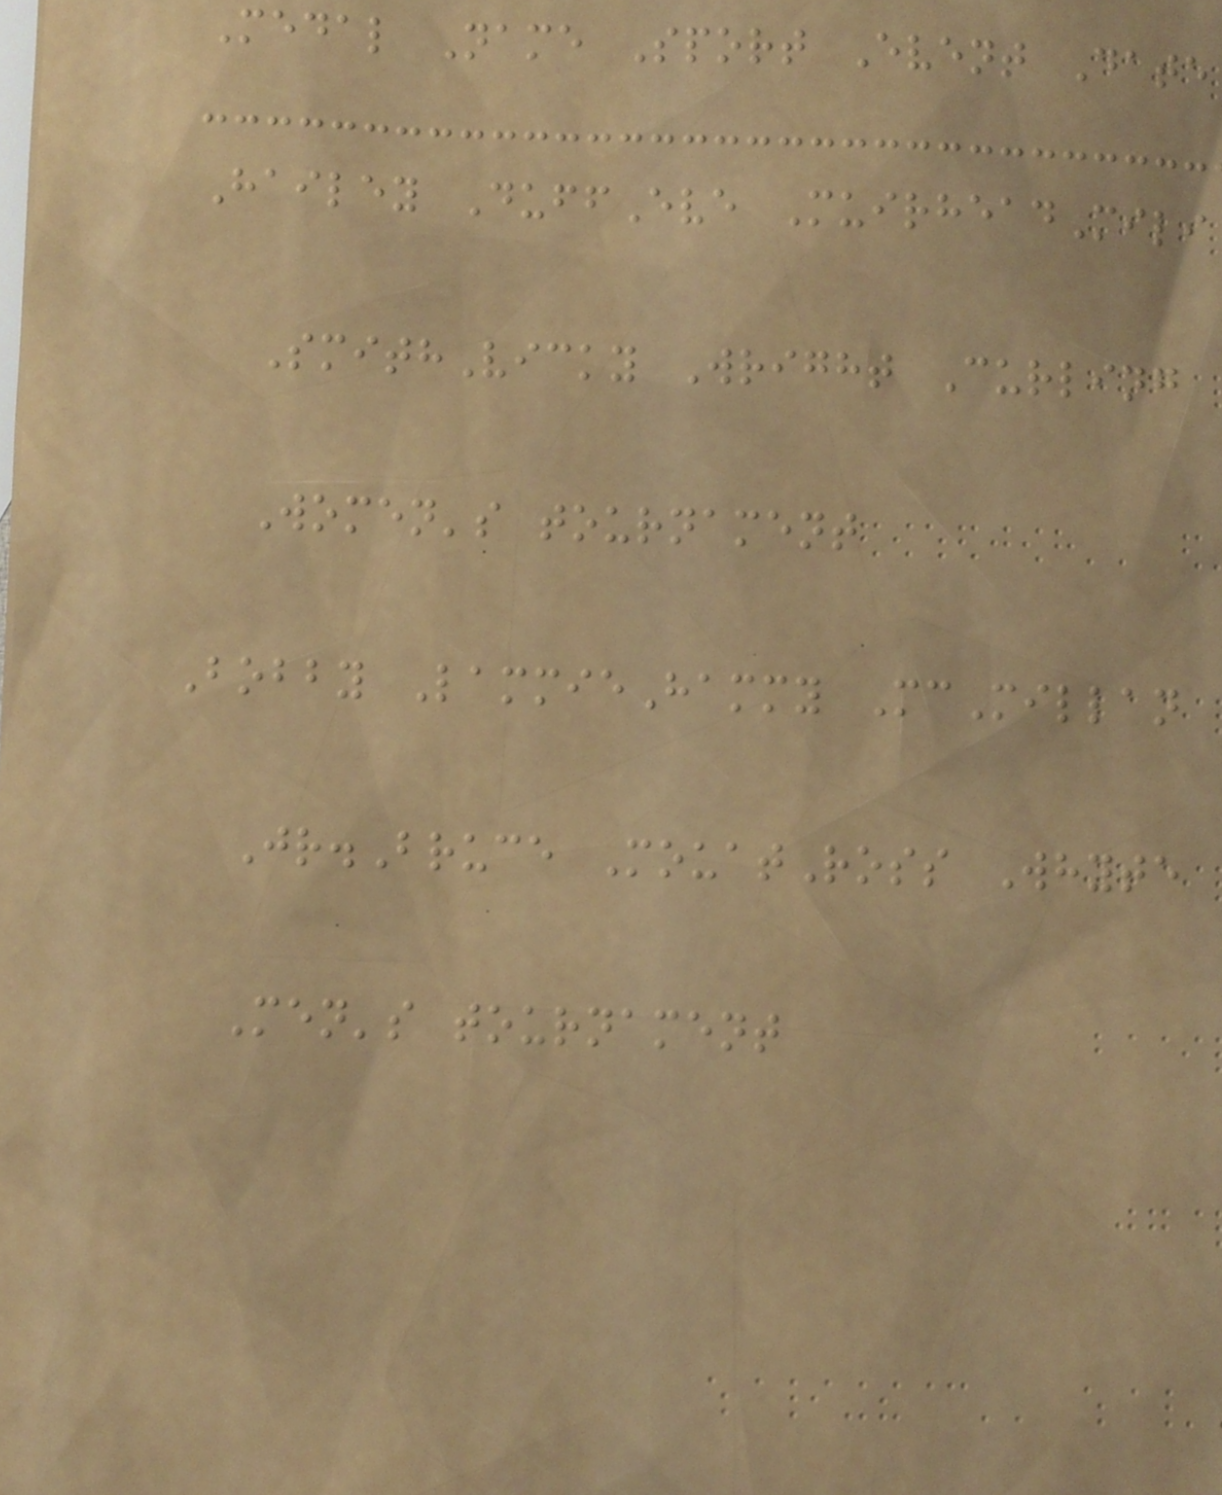Medal Name Sport Event Date
Hailey DuffEve MuirheadMili
SmithVicky Wright Curling
Women's tournament
Bobby LammieHammy McMillan
Jr.Bruce MouatRoss Whyte
Men's tournament
